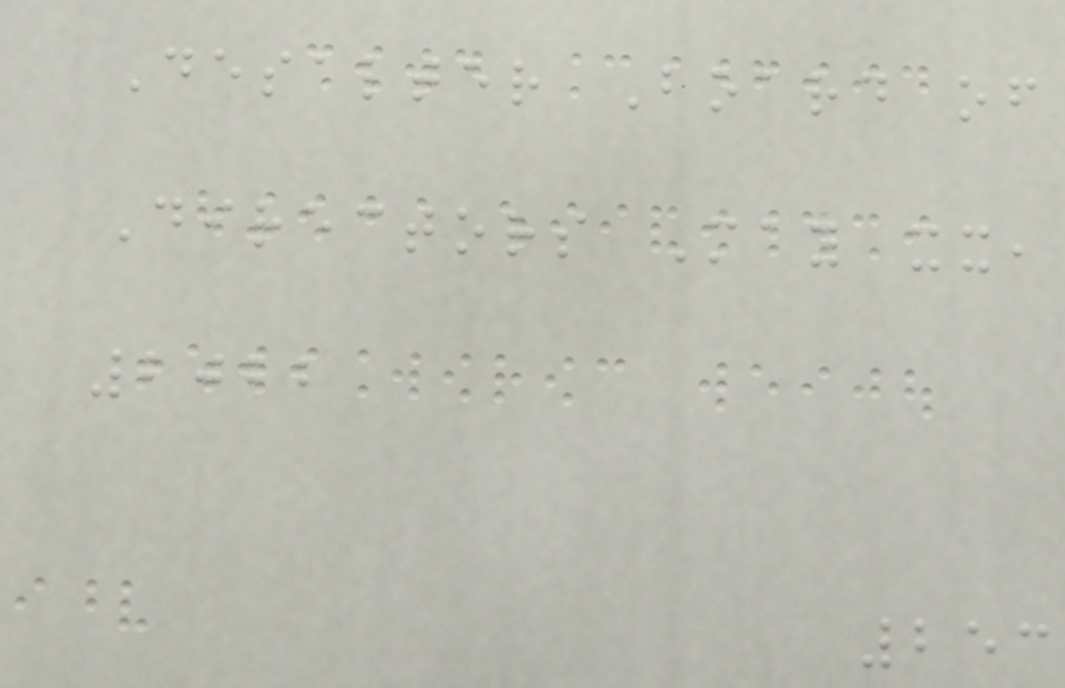Desalter Board of
Directors May xx,
2022
253
